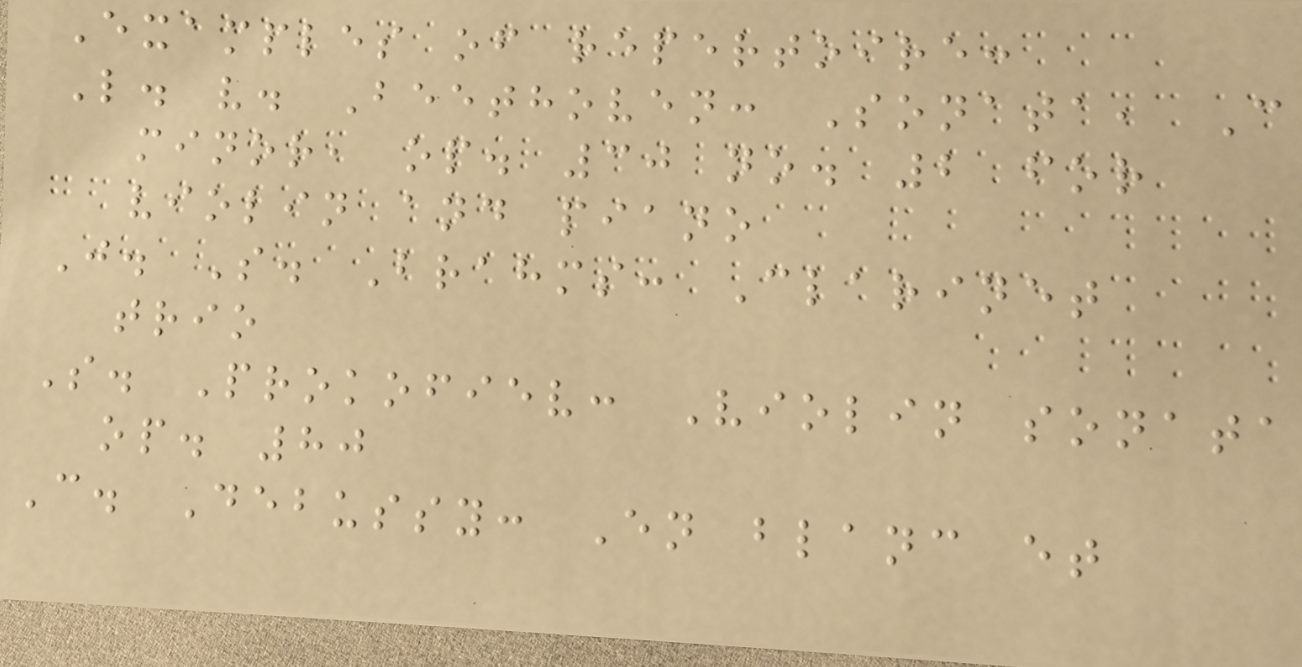Examples of repertoire:
L. v. Beethoven: Sonata, C
minor, op. 30 no. 2 for
violin and piano
J. S. Brahms: Clarinet
trio
S. Prokofiev: Violin sonata
op. 80
C. Debussy: En blanc et
